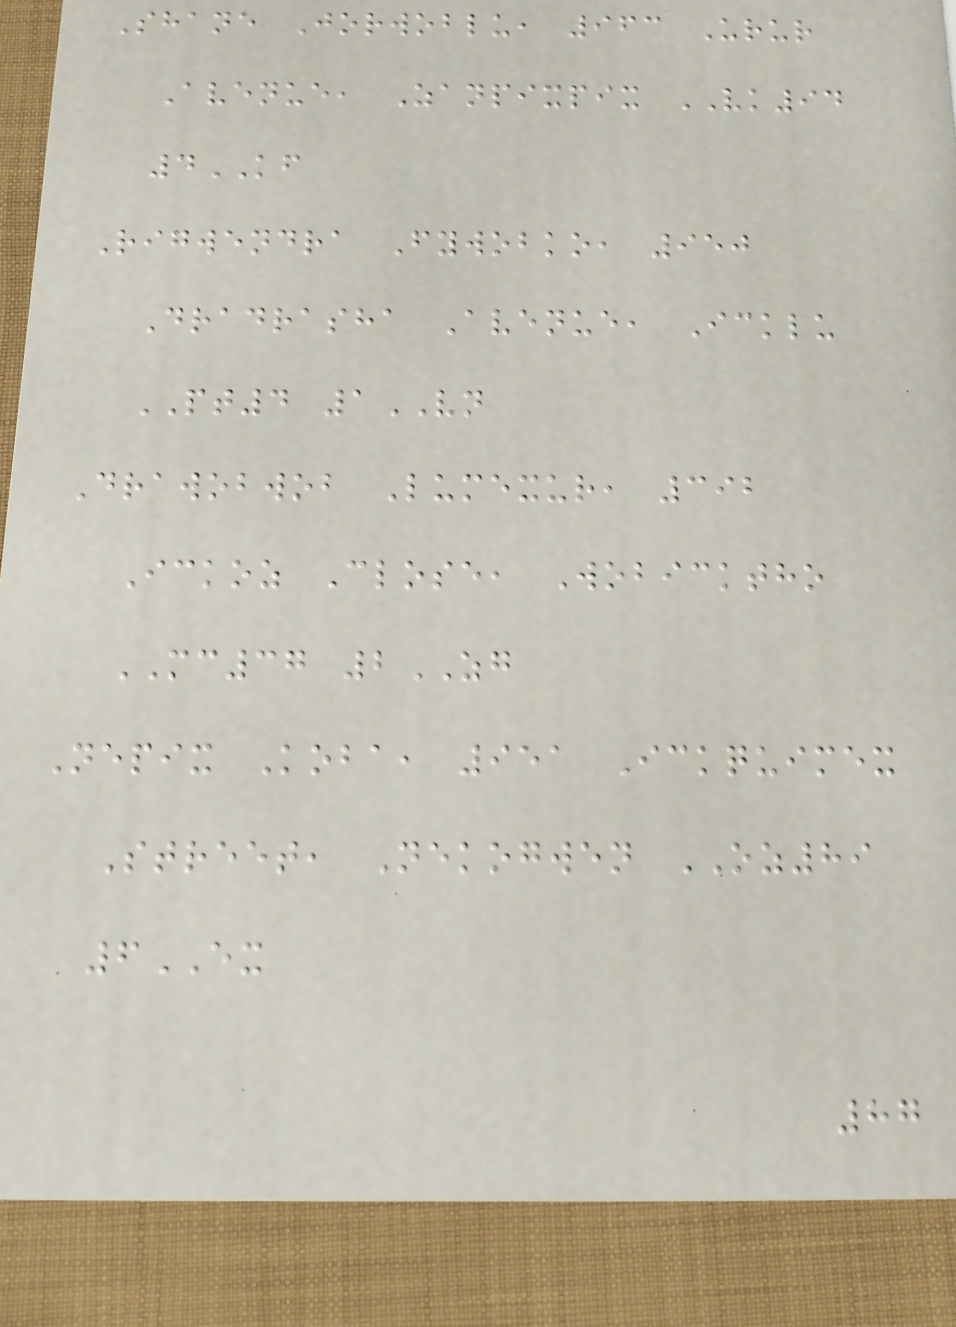Shane Jorwoblu, 963 Urur
Avenue, Zanpixpix VK94
4KF
Rigwendra Fywobko, 950
Dradrasha Avenue, Icklu
PT4 1VN
Drawobwob Lumexur, 392
Ickoz Close, Wobicktho
MC37 2ZG
Nepix Koba, 951 Ickquimex
Street, Nekogwen OZ89
6EX
87
